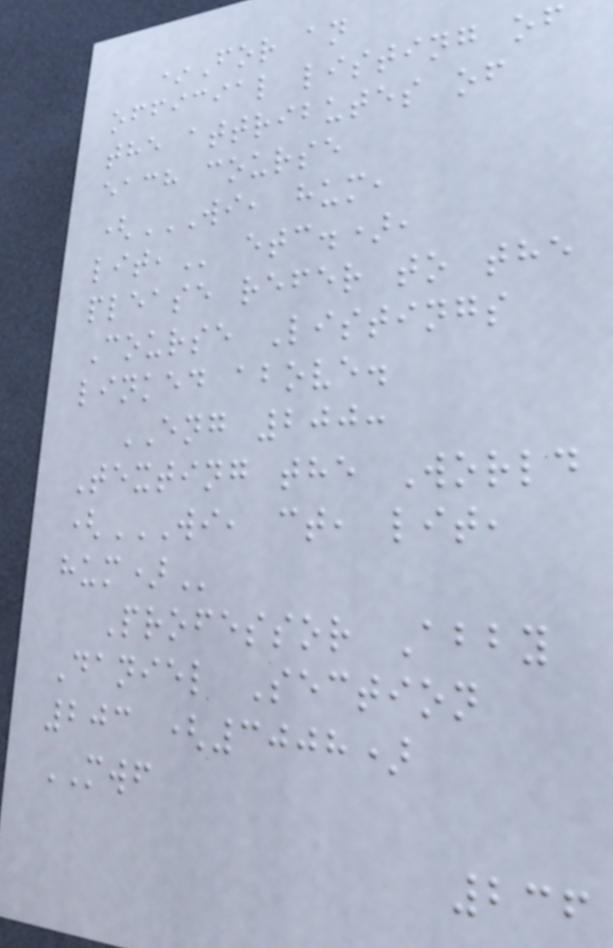*For an
official listing of
the attributes of
each course
(WI, HUM,
LIT, etc.),
please refer to the
Course Listings
linked above.
ENG 200:
Texting the World
(WI, CT, LIT,
HUM)
Professor Abby
Daniel Section
203 (3008)
MWF
236
